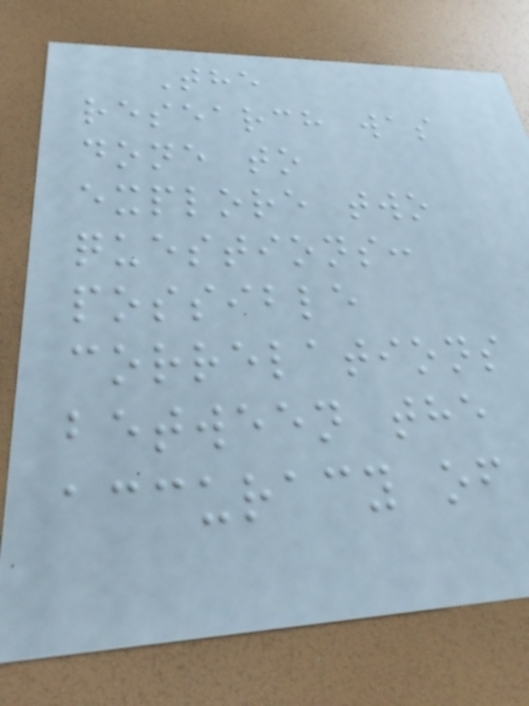The
research was
done to
explore two
questions:
possible
correlations
between the
accuracy of
